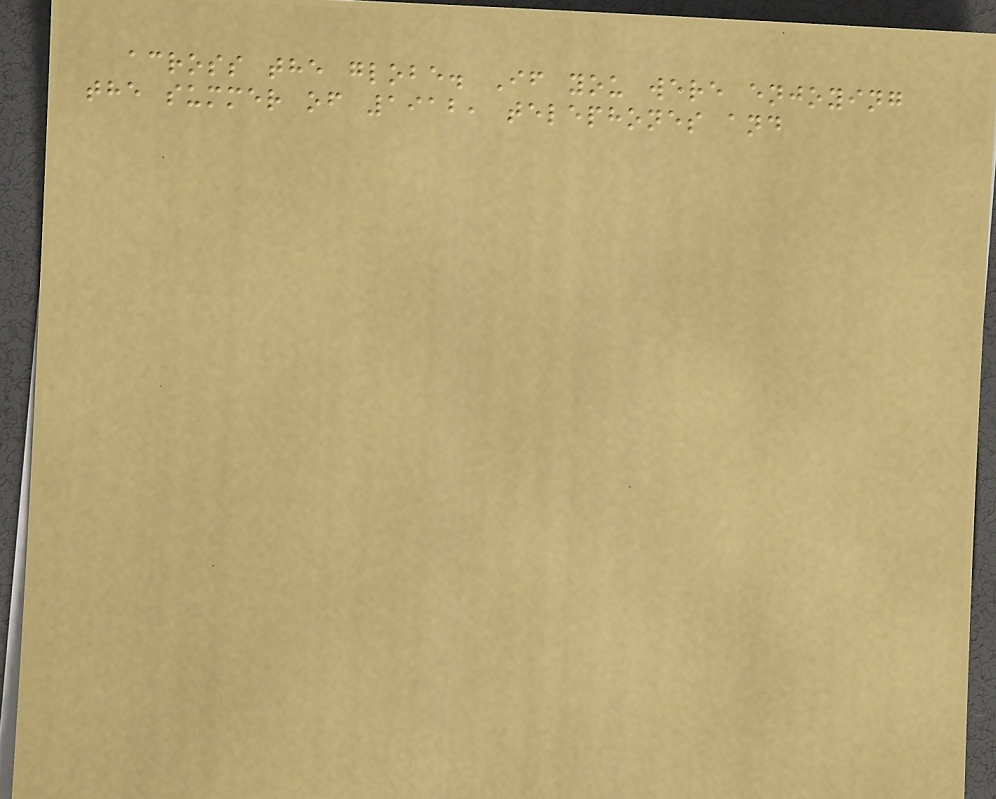across the globe. If you were enjoying
the summer of 1912, telephones and
